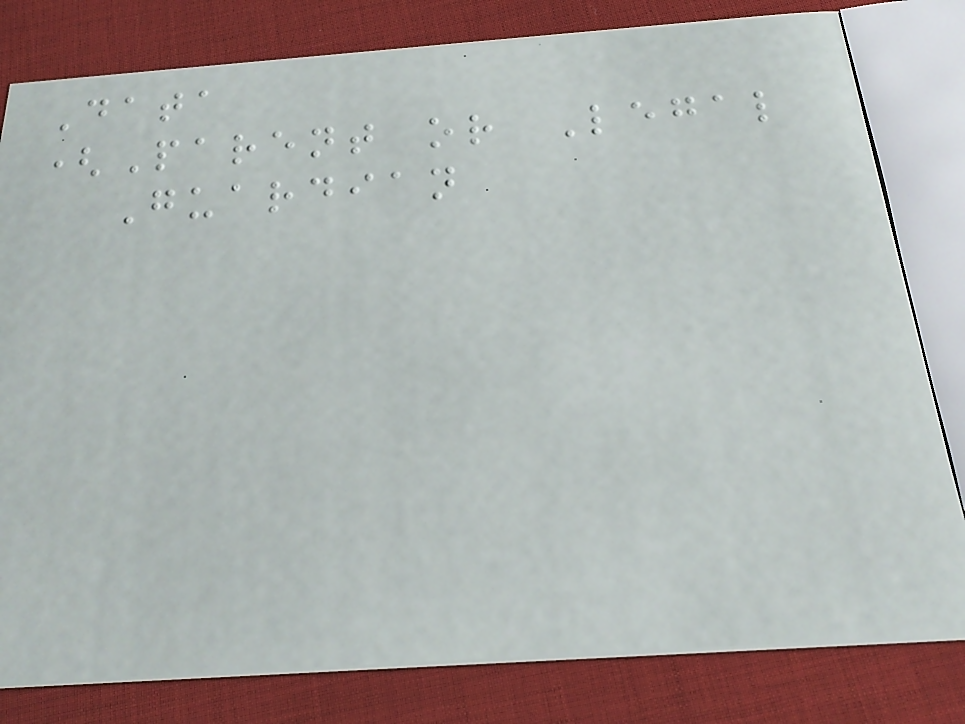Data
(Parent or Legal
Guardian
